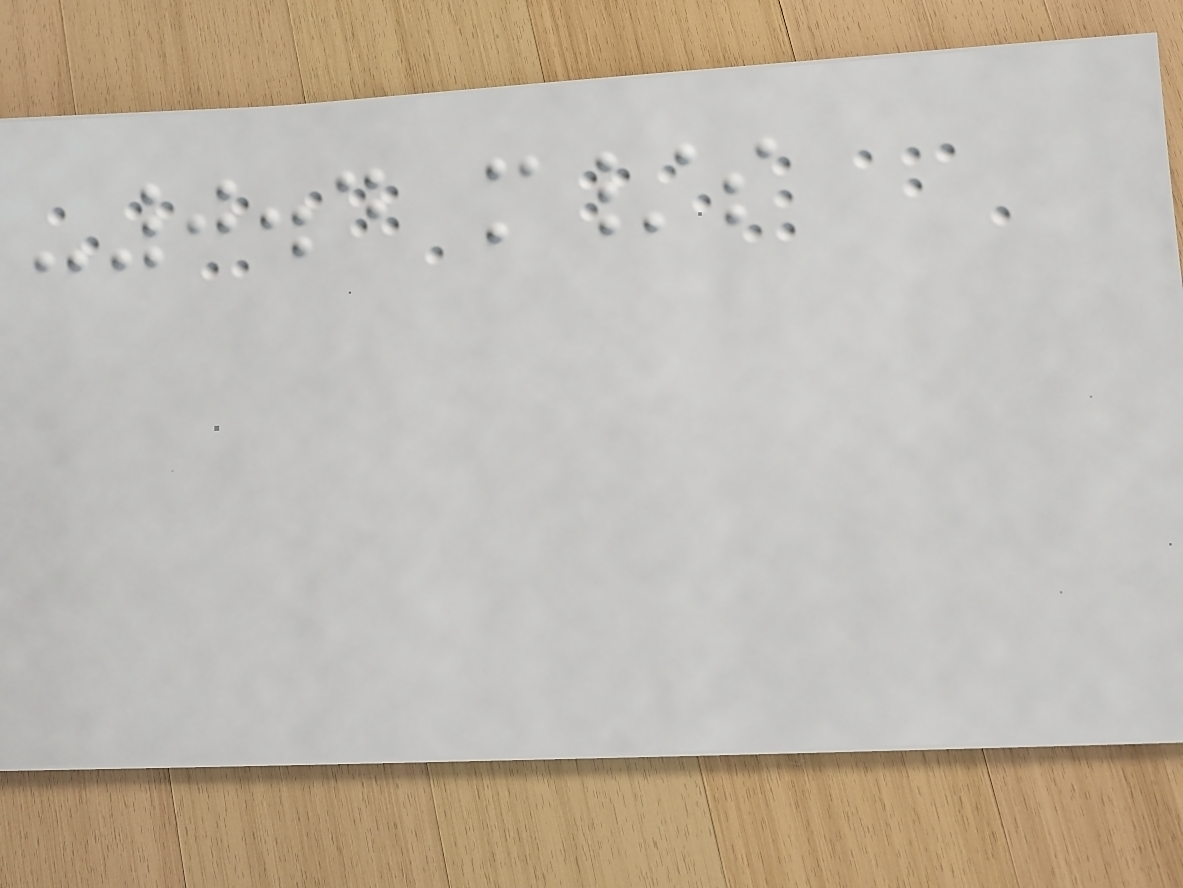-0.4 m/s
